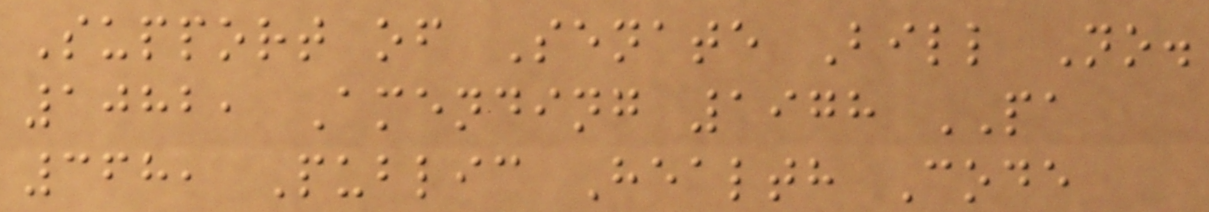Support of Senate Bill No.
1082, Amending 1978 PA
368, Public Health Code
